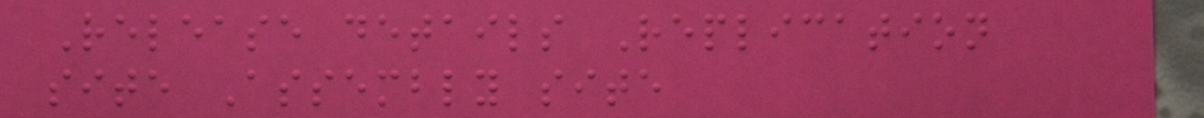Release details Replication
site Assembly site
